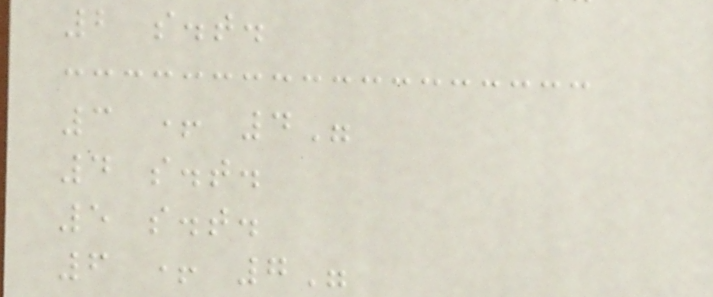2 s.t.
3 + 4"
4 s.t.
5 s.t.
6 + 7"
